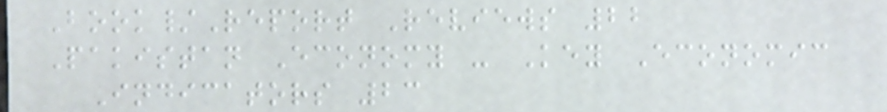Book/Report Reviews 22
Pakistan Economy - Key Economic
Indicators 23
